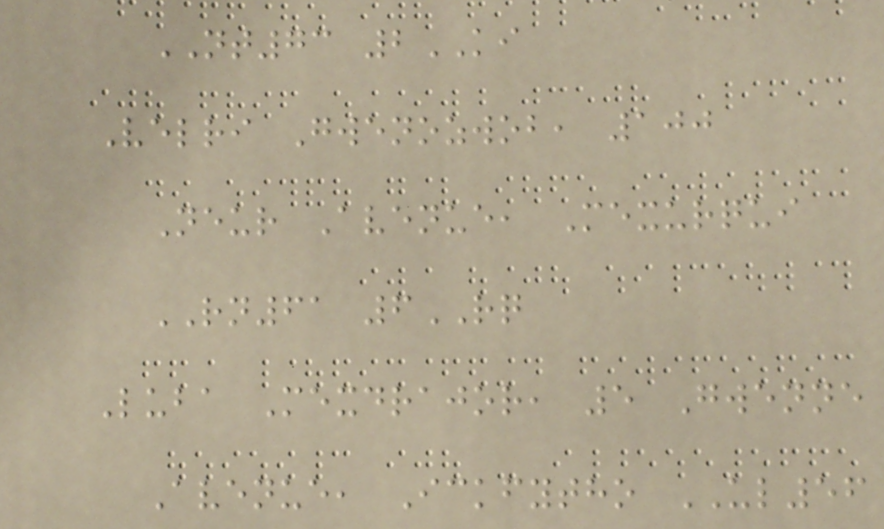NT73 2KI
Velri Gwenozwob, 100
Neur Avenue, Mexurqui
RN61 6RQ
Luba Mexdrajor, 5 Gwenne
Avenue, Ickfytho UL56
